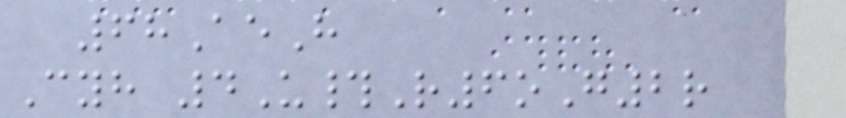68AeH
Cyh 4U#R6oG2r
